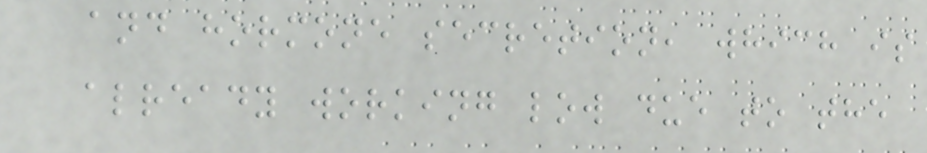and hormone secretion, which is
already working low due to the
